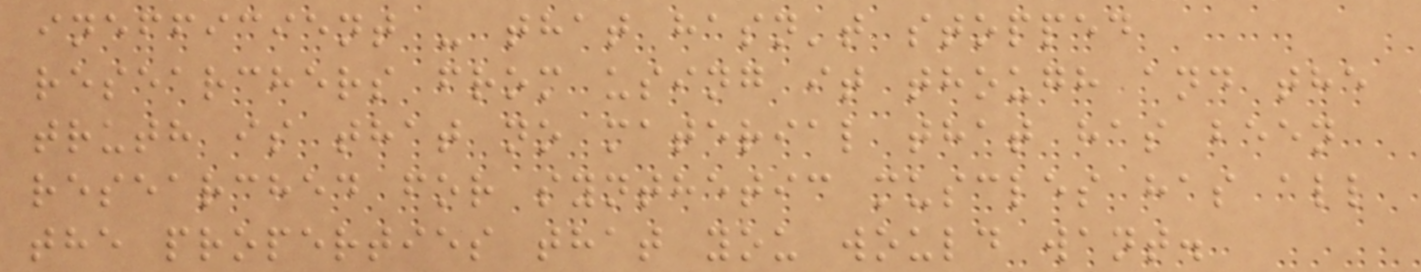inefficient - that hasn't stopped
researchers from using it though and the
truth is that no material that has been
researched for synthetic muscles has all
the properties that you would want.
